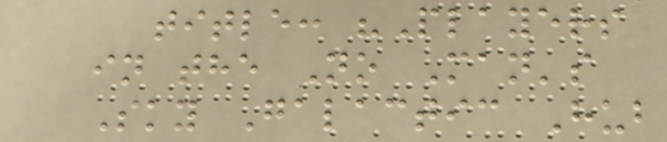title: "Players
in the No Man's
Sky Galactic Hub
